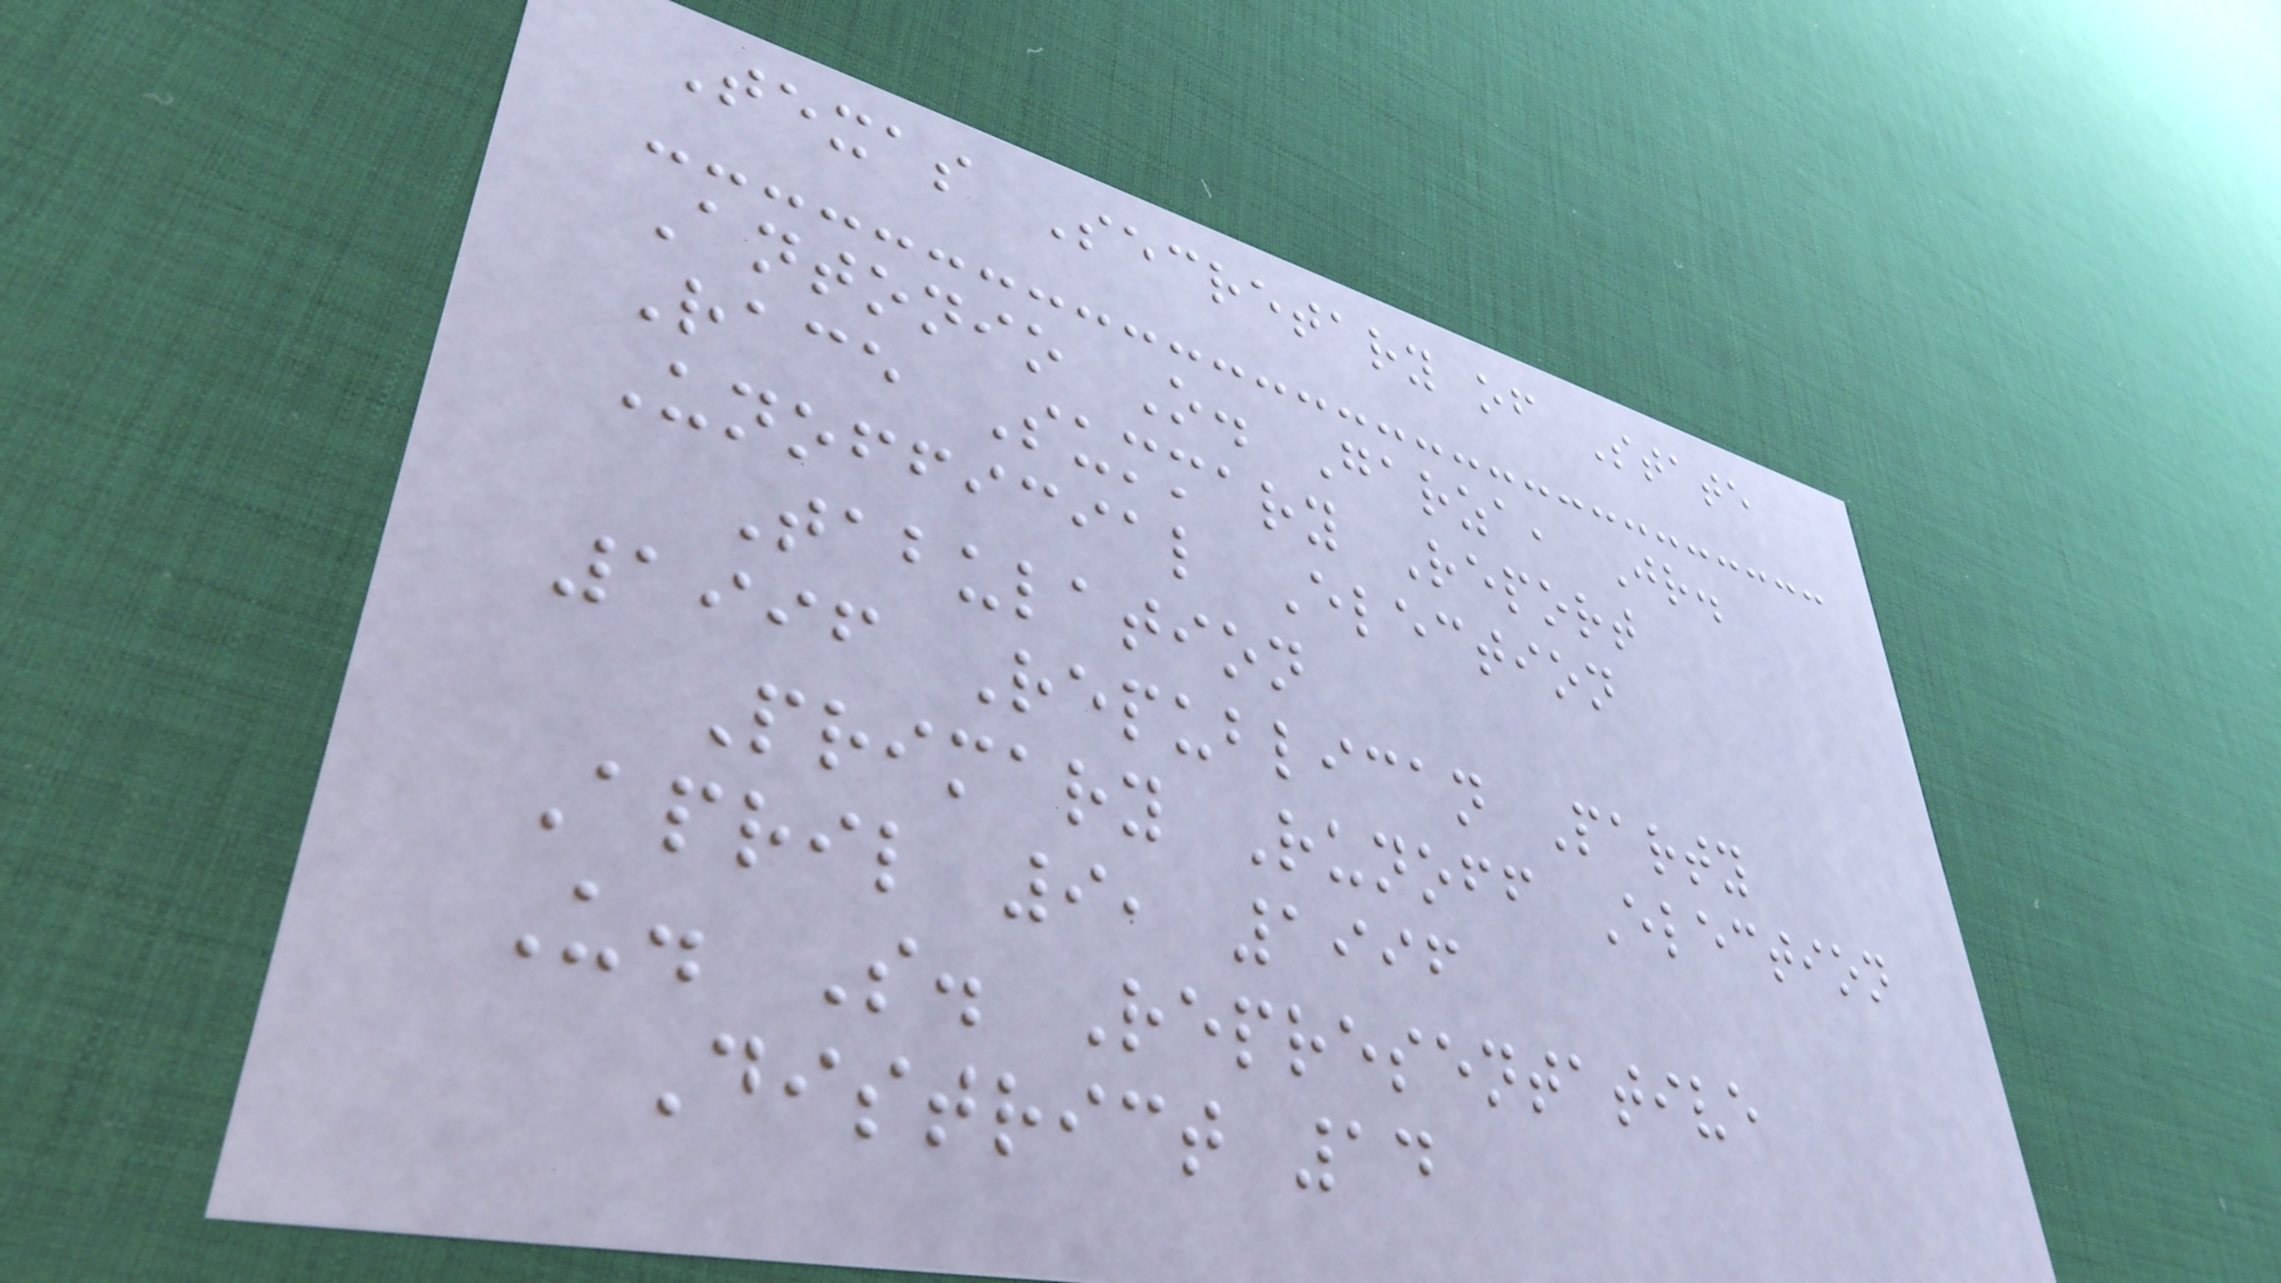Texas Secretary of State
Antonio O. Garza, Jr.
Race Summary Report
Unofficial Election
Tabulation
1996 Republican Party
Primary Runoff Election
April 9, 1996
U. S. Representative
District 14
